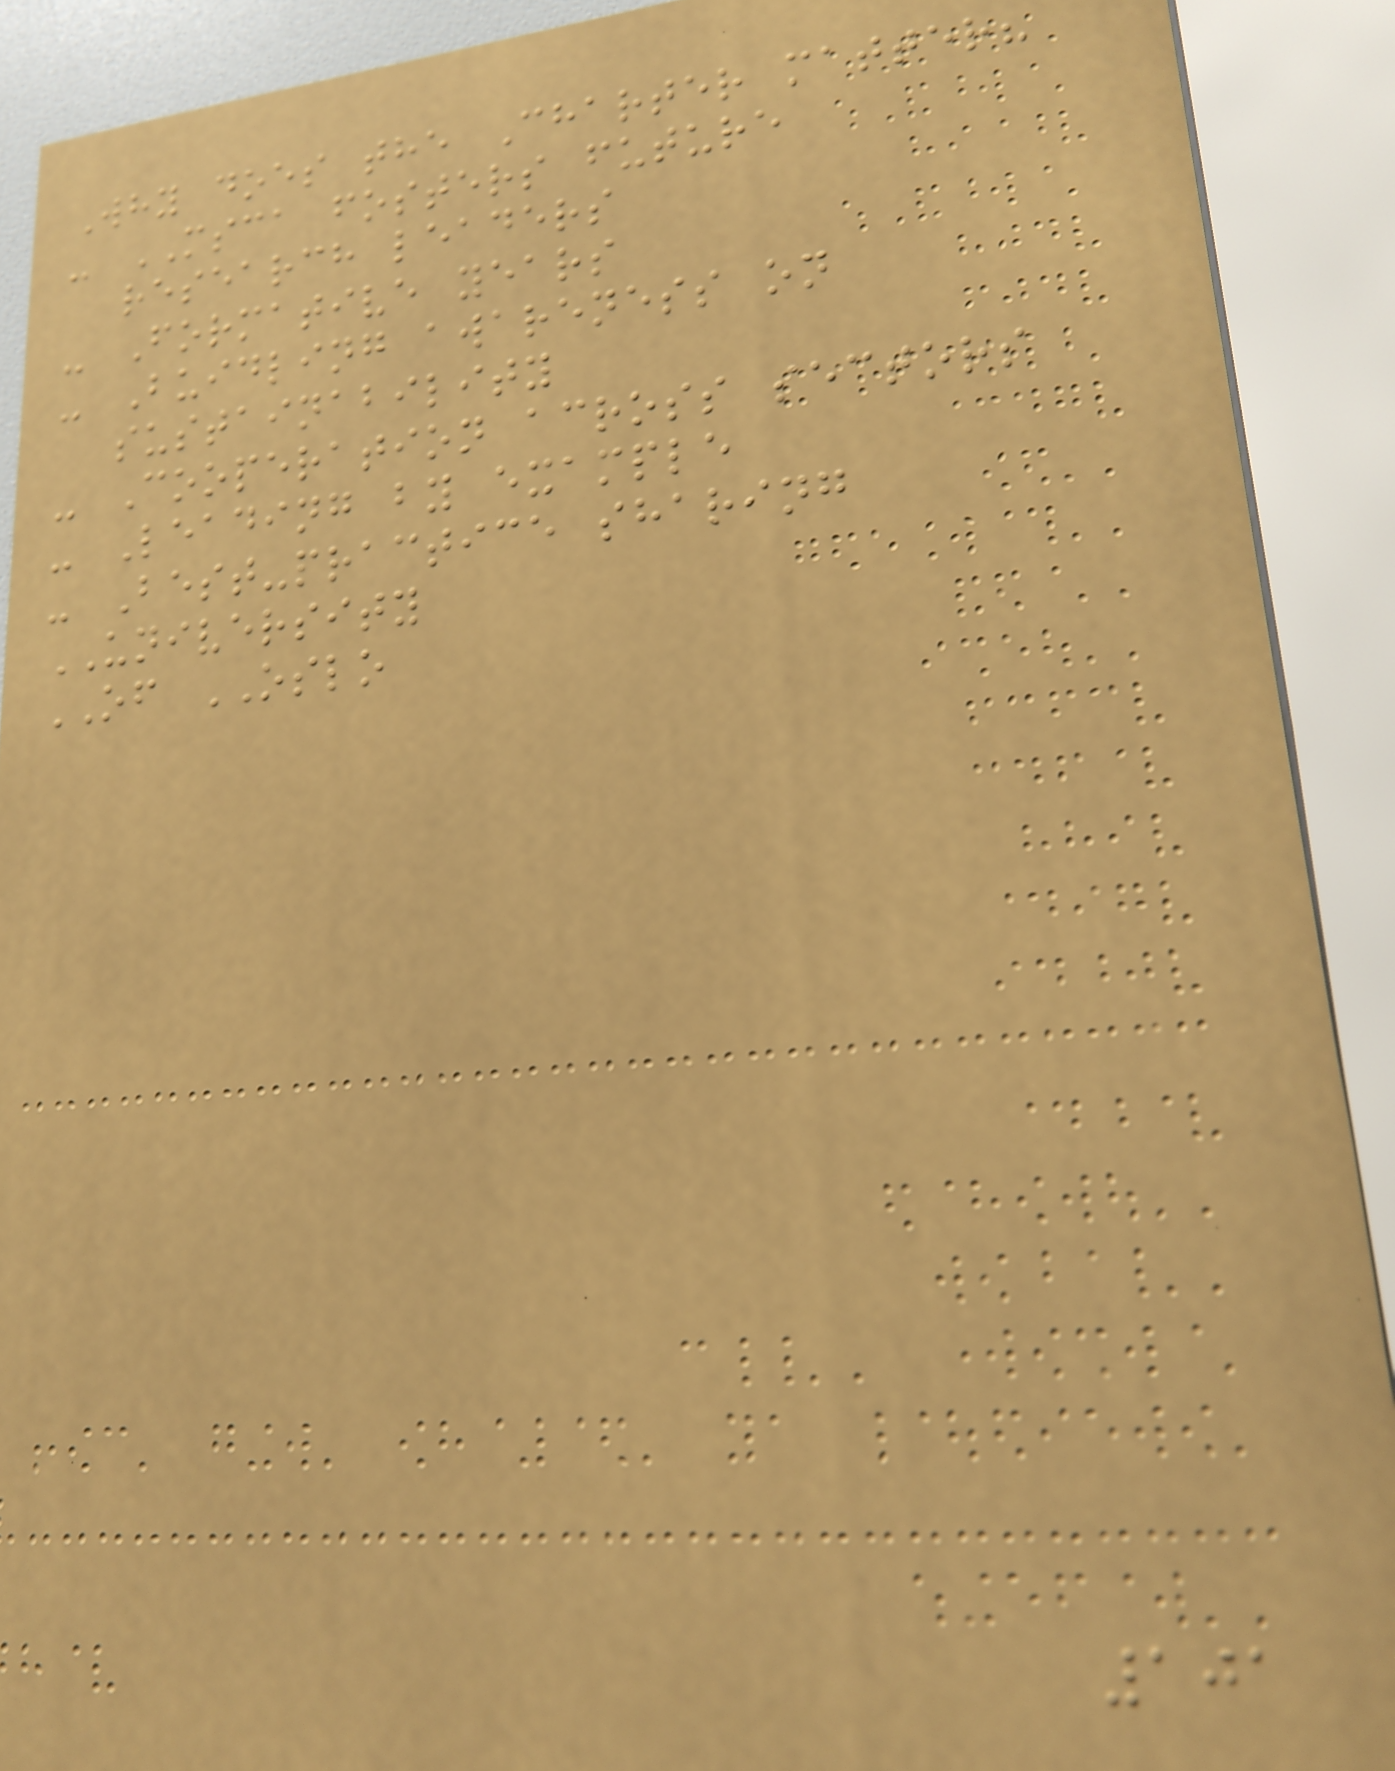Why does the Charter matter?
- MSCA fosters future
research leaders
- Formative years
- Buidling awareness on
sustainability
- Cooperation across sectors
- Leading by example
- Best-practice sharing
UNIVERSITY
OF OSLO
101
